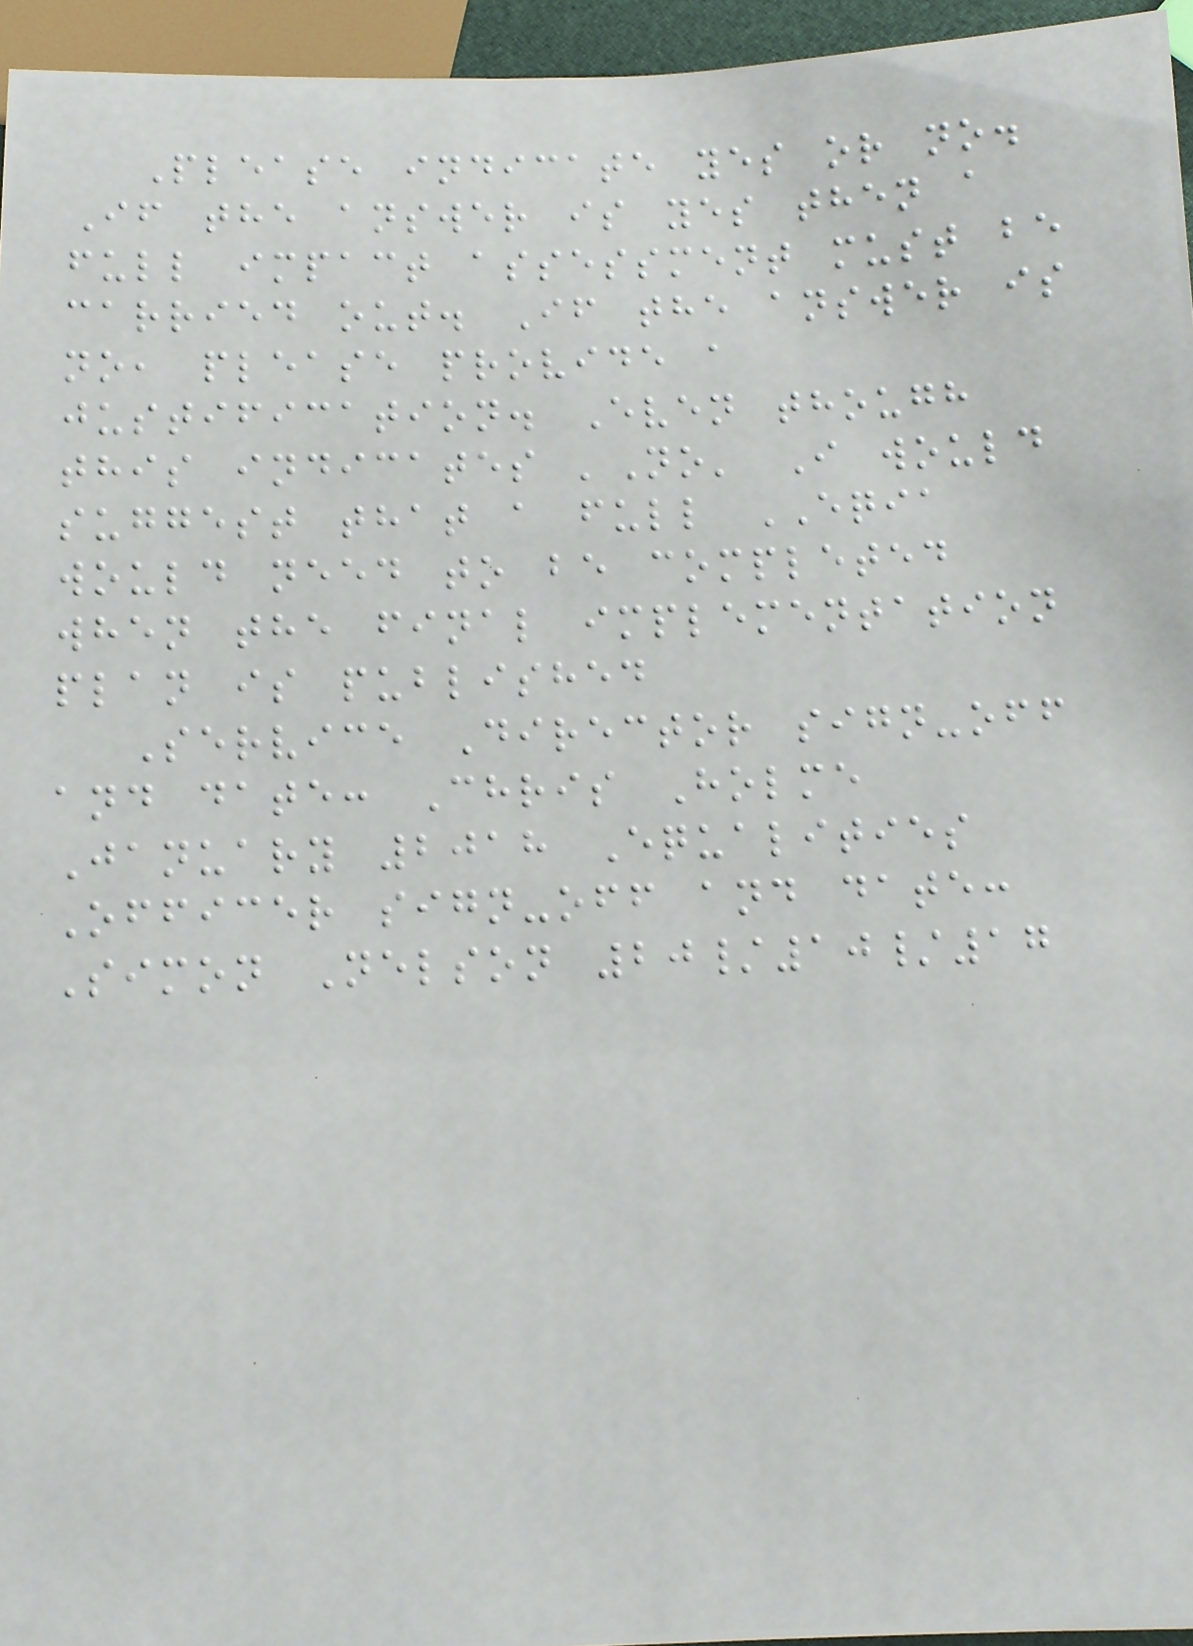Please indicate yes or no.
If the answer is yes then a
full impact assessment must be
carried out. If the answer is
no, please provide a
justification. Even though
this indicates 'No' I would
suggest that a full EQIA
would need to be completed
when the final implementation
plan is published
Service Director sign-off
and date: Chris Holme
January 2018 Equalities
Officer sign-off and date:
Simon Nelson 20/10/17
